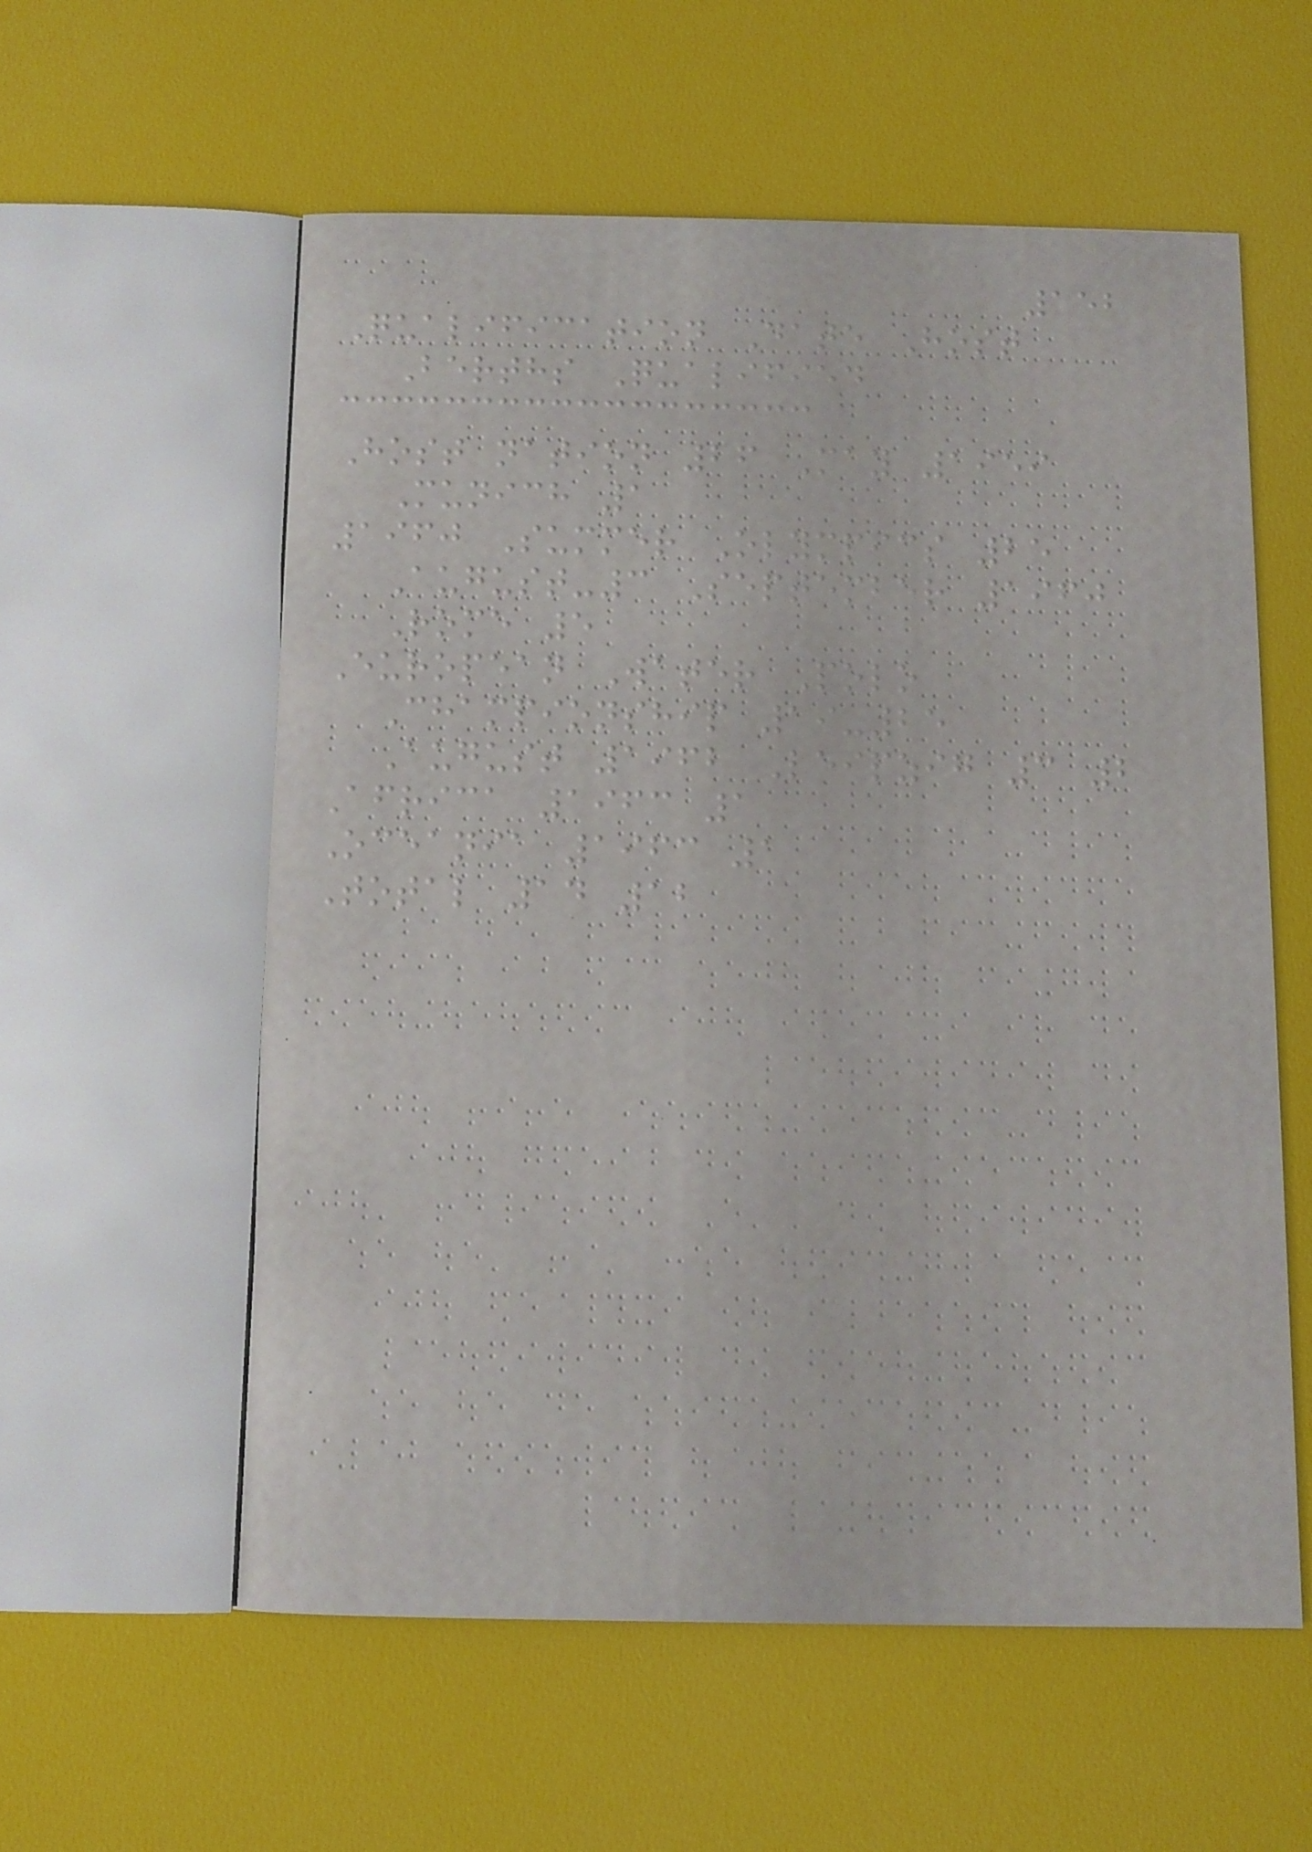152
Qualification Date Host
Berths Qualified
Host nation 26 May 1959
Munich 1
1960 Summer Olympics 25
August-3 September 1960
Rome 5
European Water Polo
Championship 19-25
August 1962 Leipzig 3 2
Africa 1963 1
Oceania 1963 1
Total 14 12
